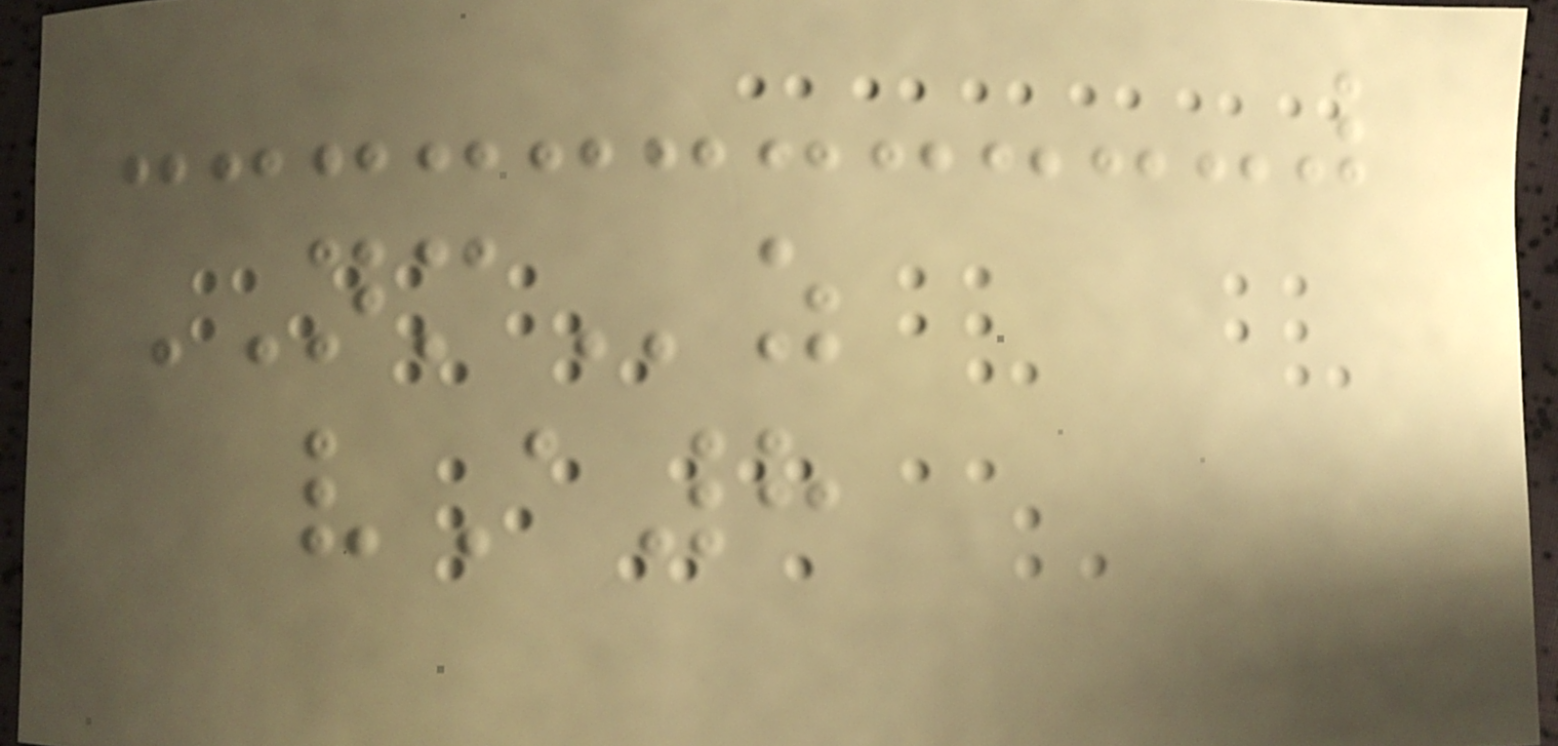NMz
vA8
